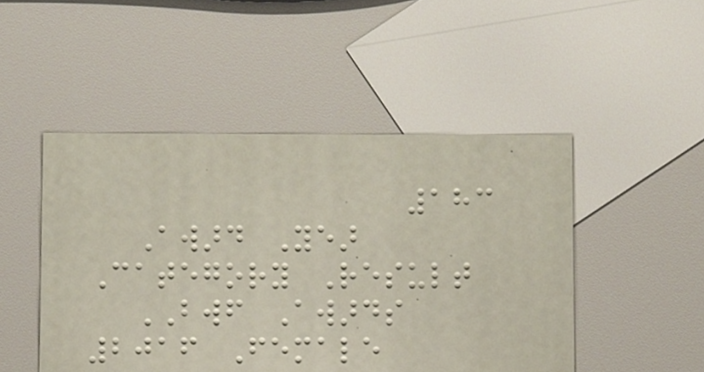183
Award Year
Category Result
BWF Awards
2016 Female
